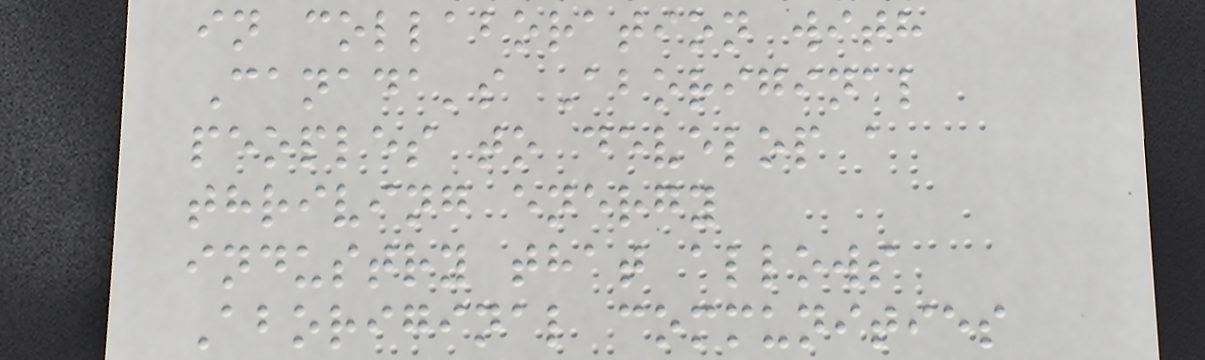in collaboration with
Canada's Aboriginal
peoples to develop a
thriving energy
industry that allows
Aboriginal communities
